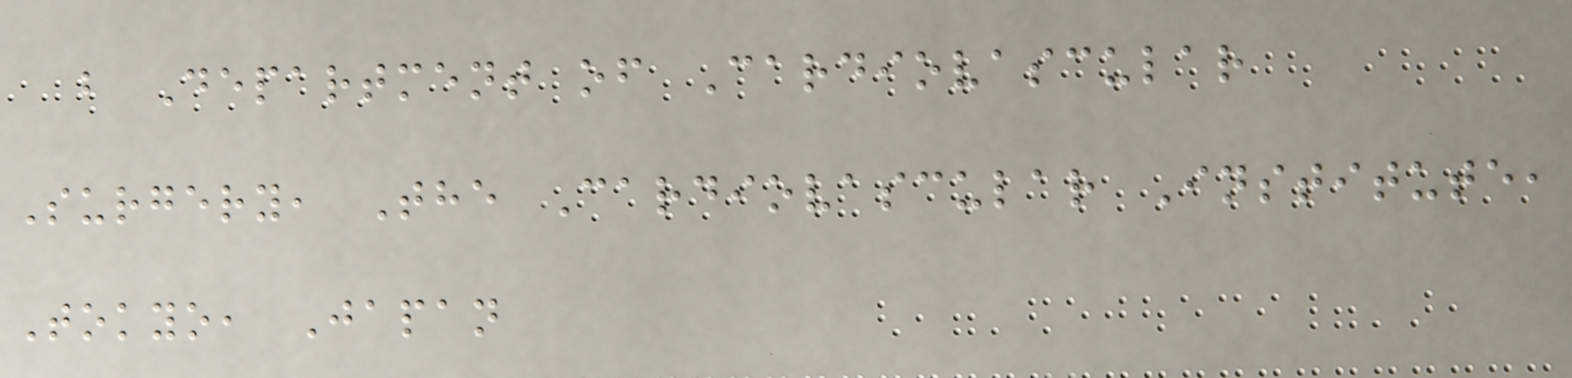b Department of Cardiovascular
Surgery, The Cardiovascular Institute,
Tokyo, Japan
